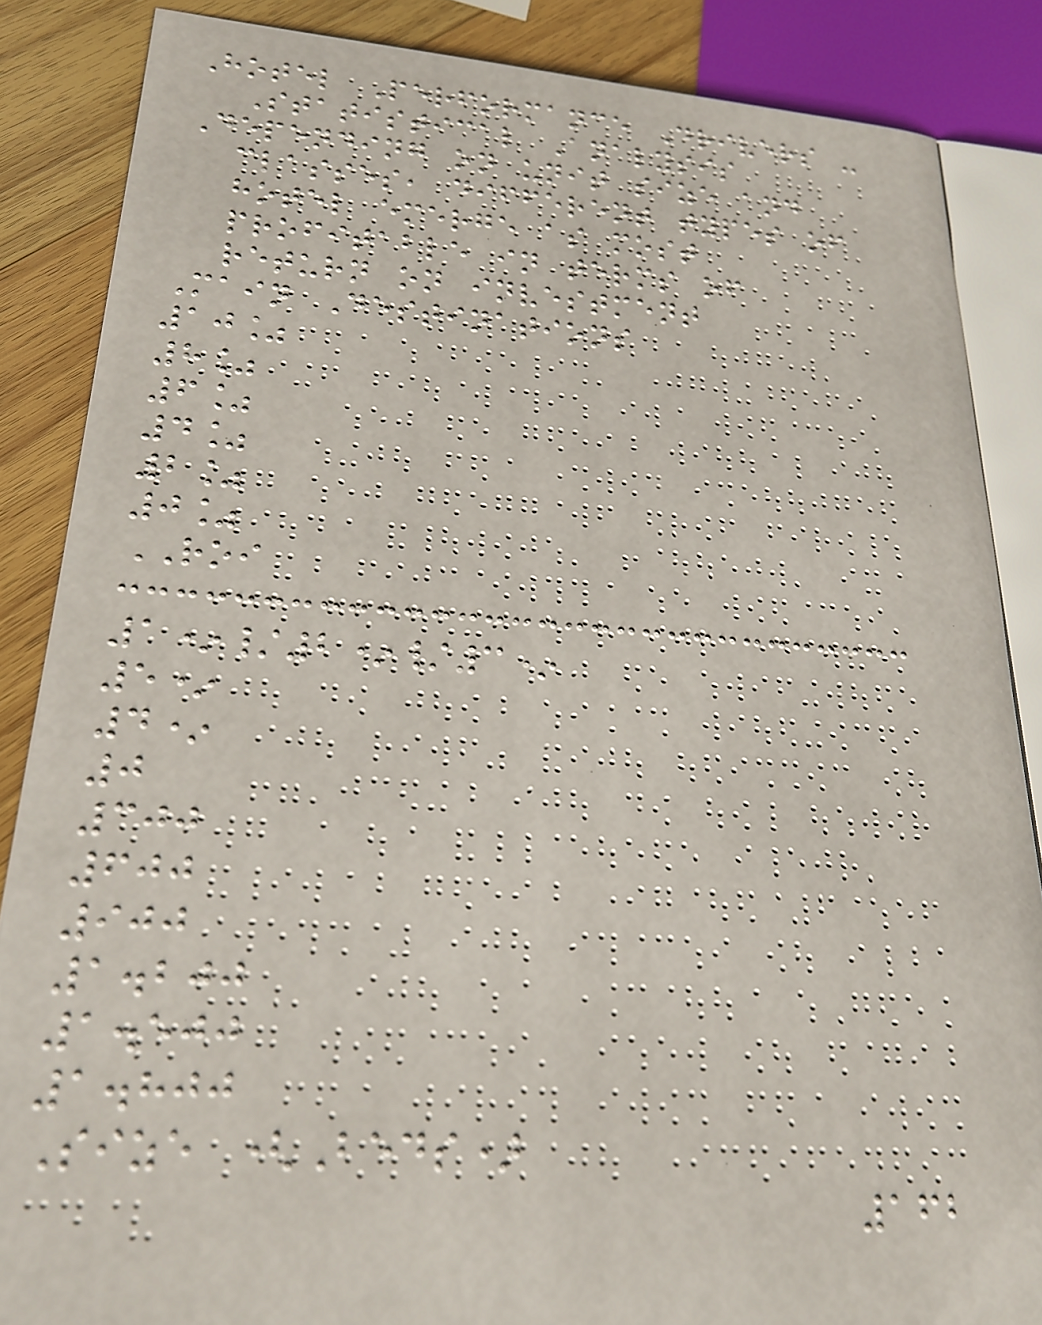Hotel Performance Drivers -
Statistical Analysis
Depending on unit size and
classes, different types of
hotel emerge as most
profitable in terms of
return on investment
Main Destinations
10%
8%
6%
4%
2%
0%
ROI
1*/2*/3*
5*
4*
0
300
600
900
1.200
1.500
1.800
Size (Beds)
162
